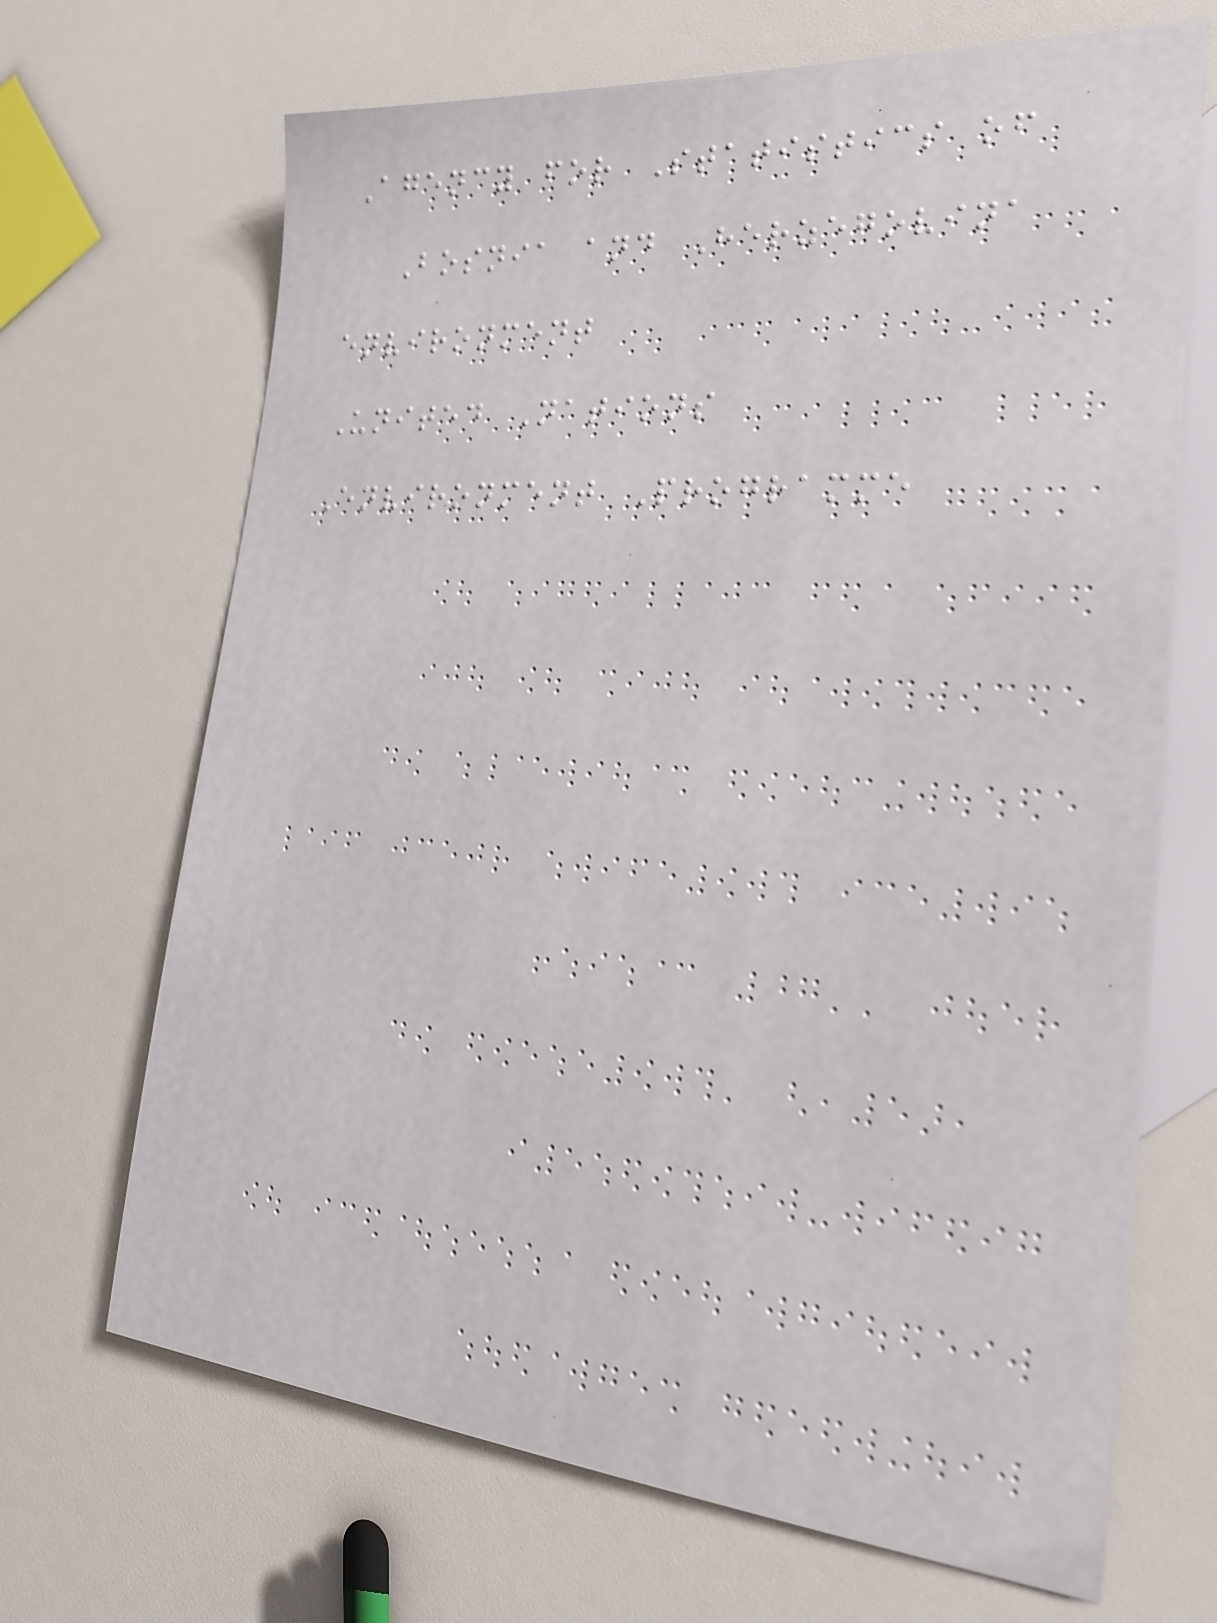Agency for Statistics of
Bosnia and Herzegovina
environment
United Nations
Environment Programme
